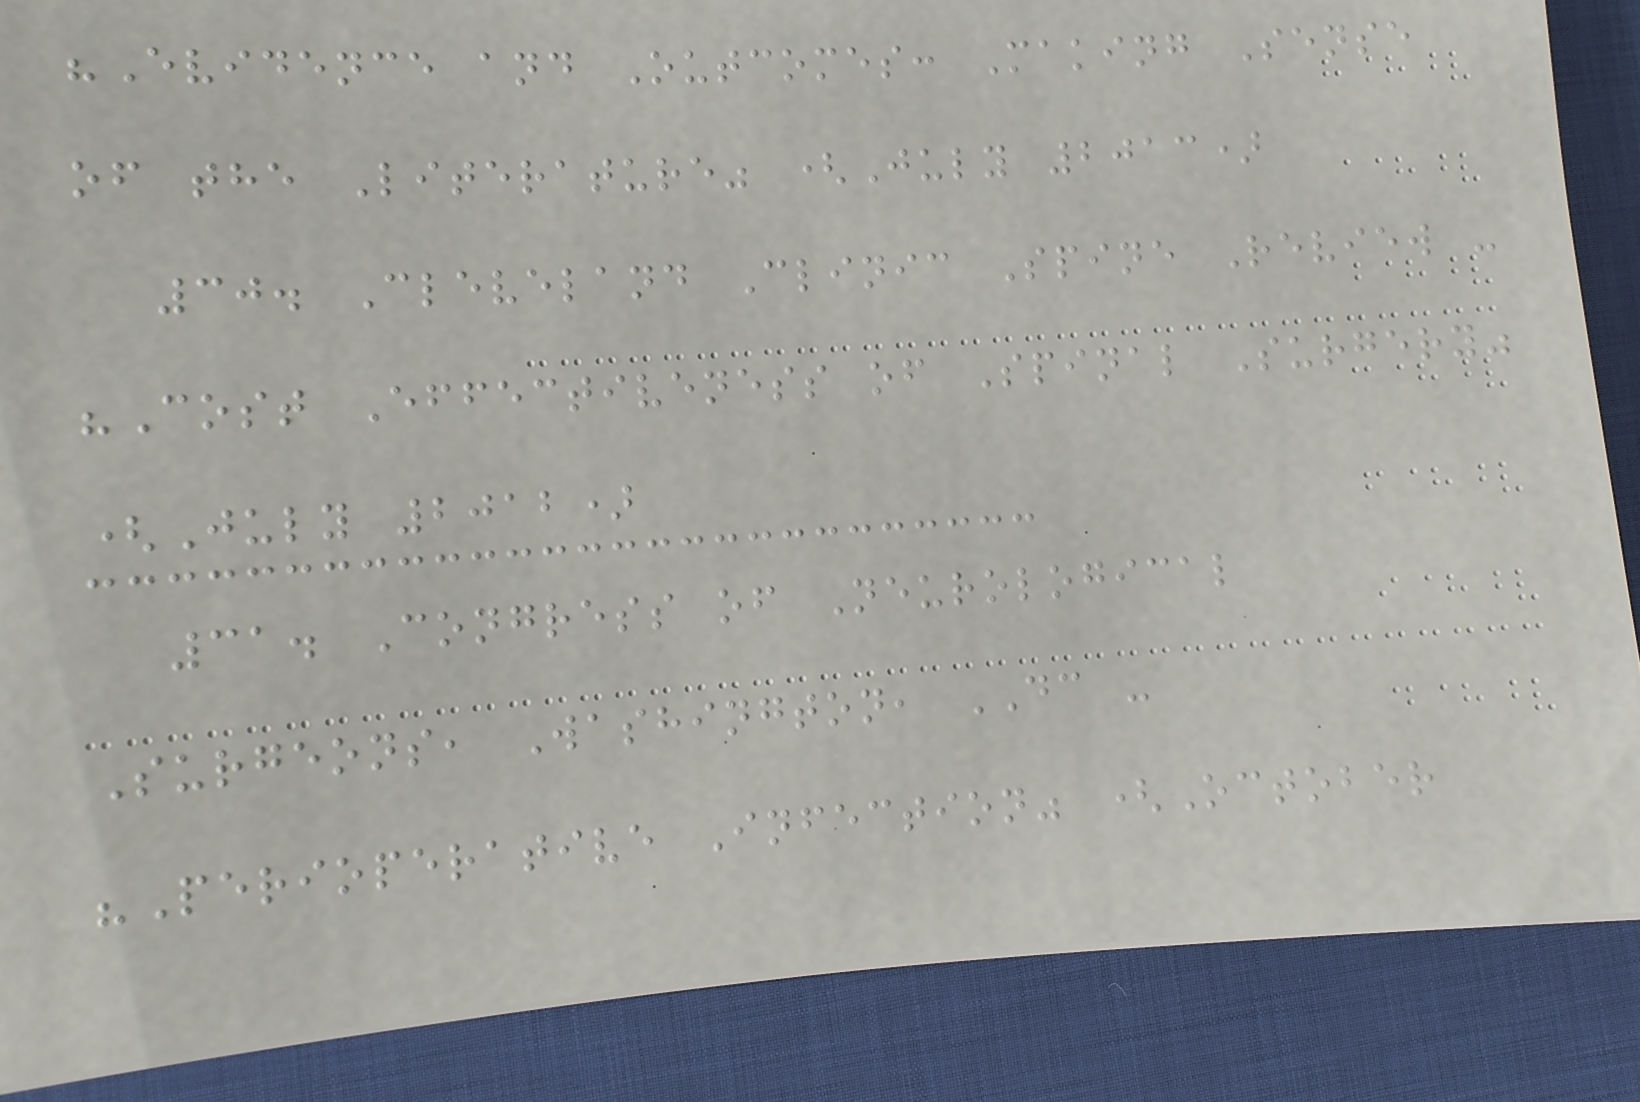"Evidence and Outcomes: Making Sense
of the Literature" (July 2013)
30. Cleveland Clinic Spine Review -
"Cost Effectiveness of Spinal Surgery"
(July 2012)
31. Congress of Neurological
Surgeons, Washington, DC -
"Perioperative Infection" (October
